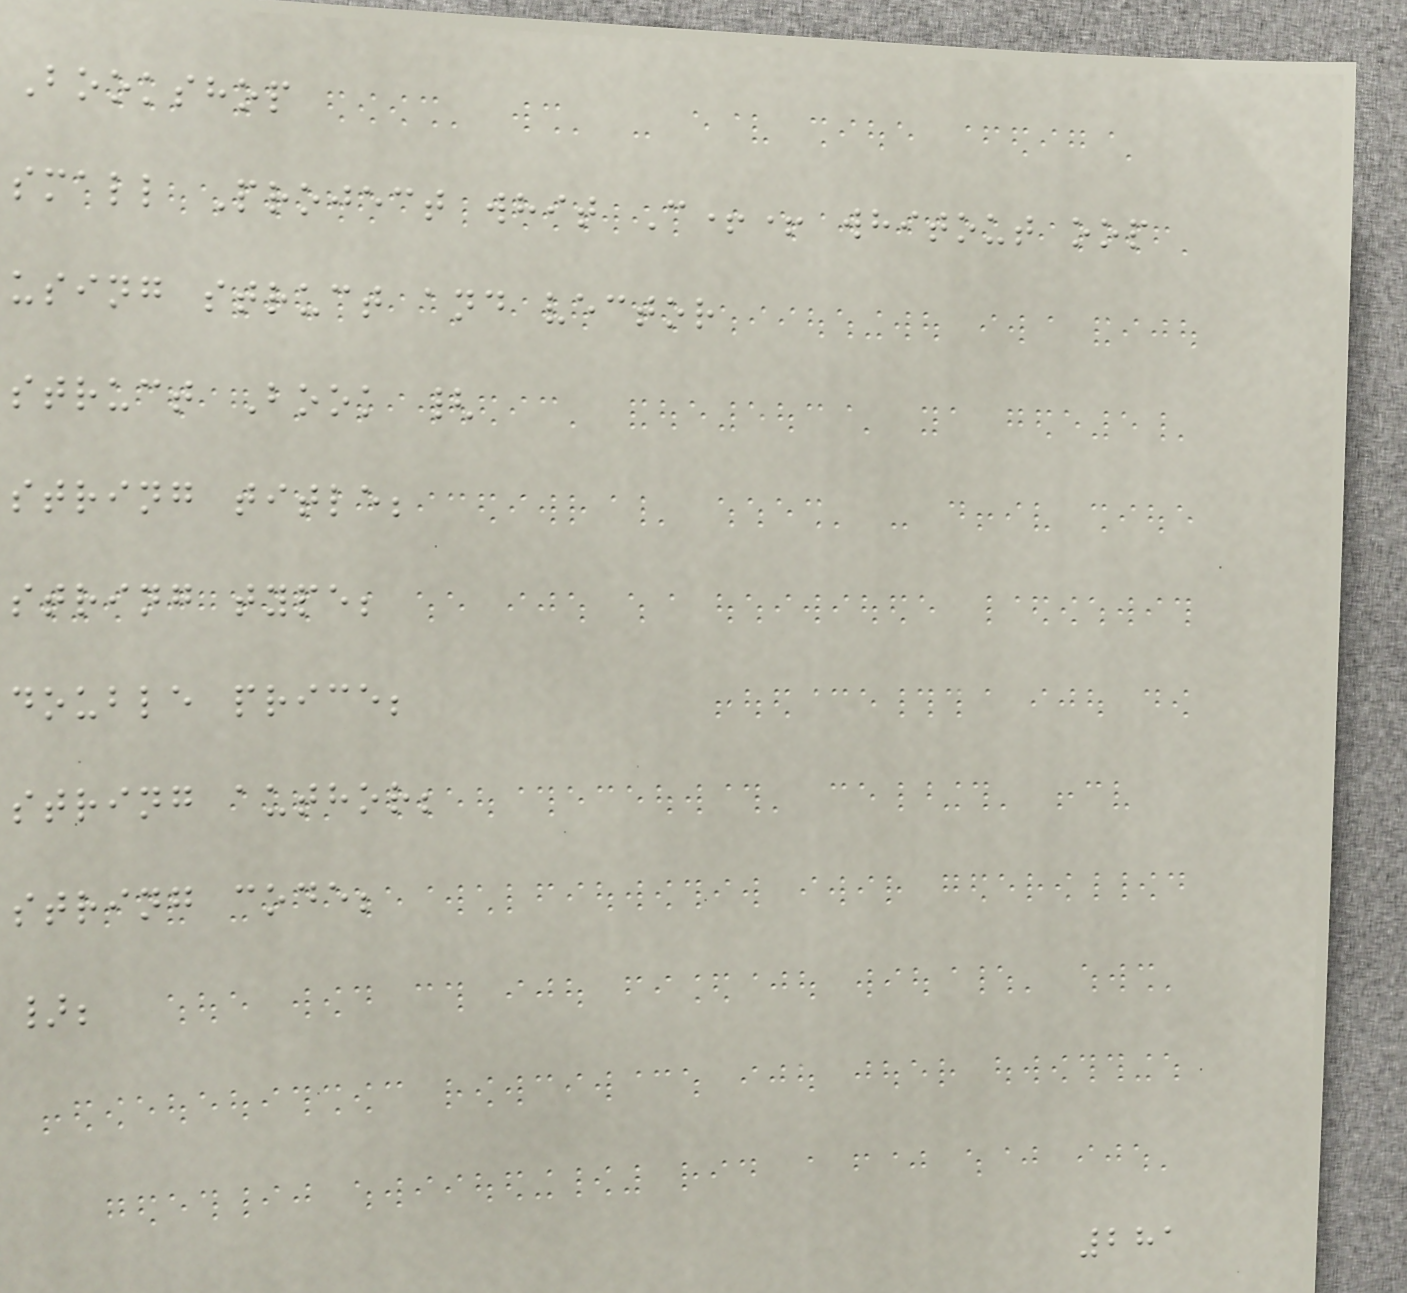Bookshop
small Project whit C++ whitout oop
using struct and vector
struct Book {
string title;
string type;
double price;
string author;
string code;
};
281
